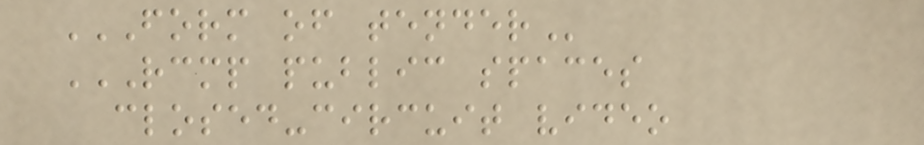FORM OF TENDER
RCMP PUBLIC SPACES
CLOSED-CIRCUIT VIDEO
